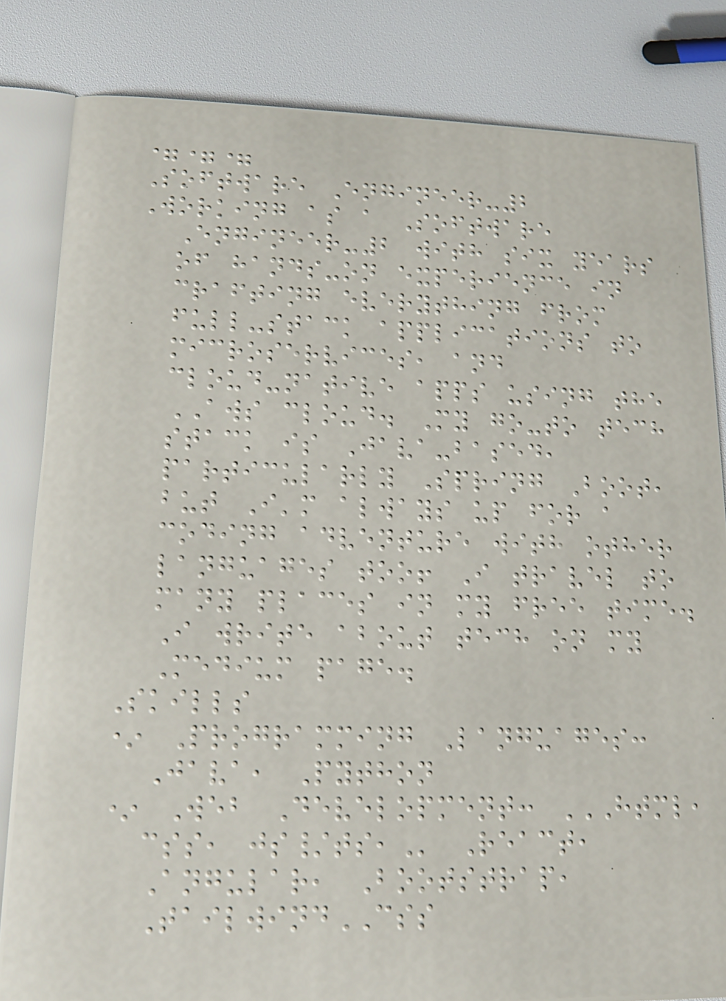===
Software Engineer-2
Working as a Software
Engineer-2 with six years
of hands-on experience in
crafting everything from
full-stack applications to
microservices, and
cloud-native apps using the
AWS cloud. My go-to tech
stack is Java-based,
particularly Spring Boot,
but I'm always up for a
coding adventure with other
languages too! I travel to
many places in my free time.
I write about tech on my
Medium page.
Skills
* Programming Languages:
Java, Python
* Web Development: HTML,
CSS, JS/TS, React,
Angular, Bootstrap,
TailwindCSS
